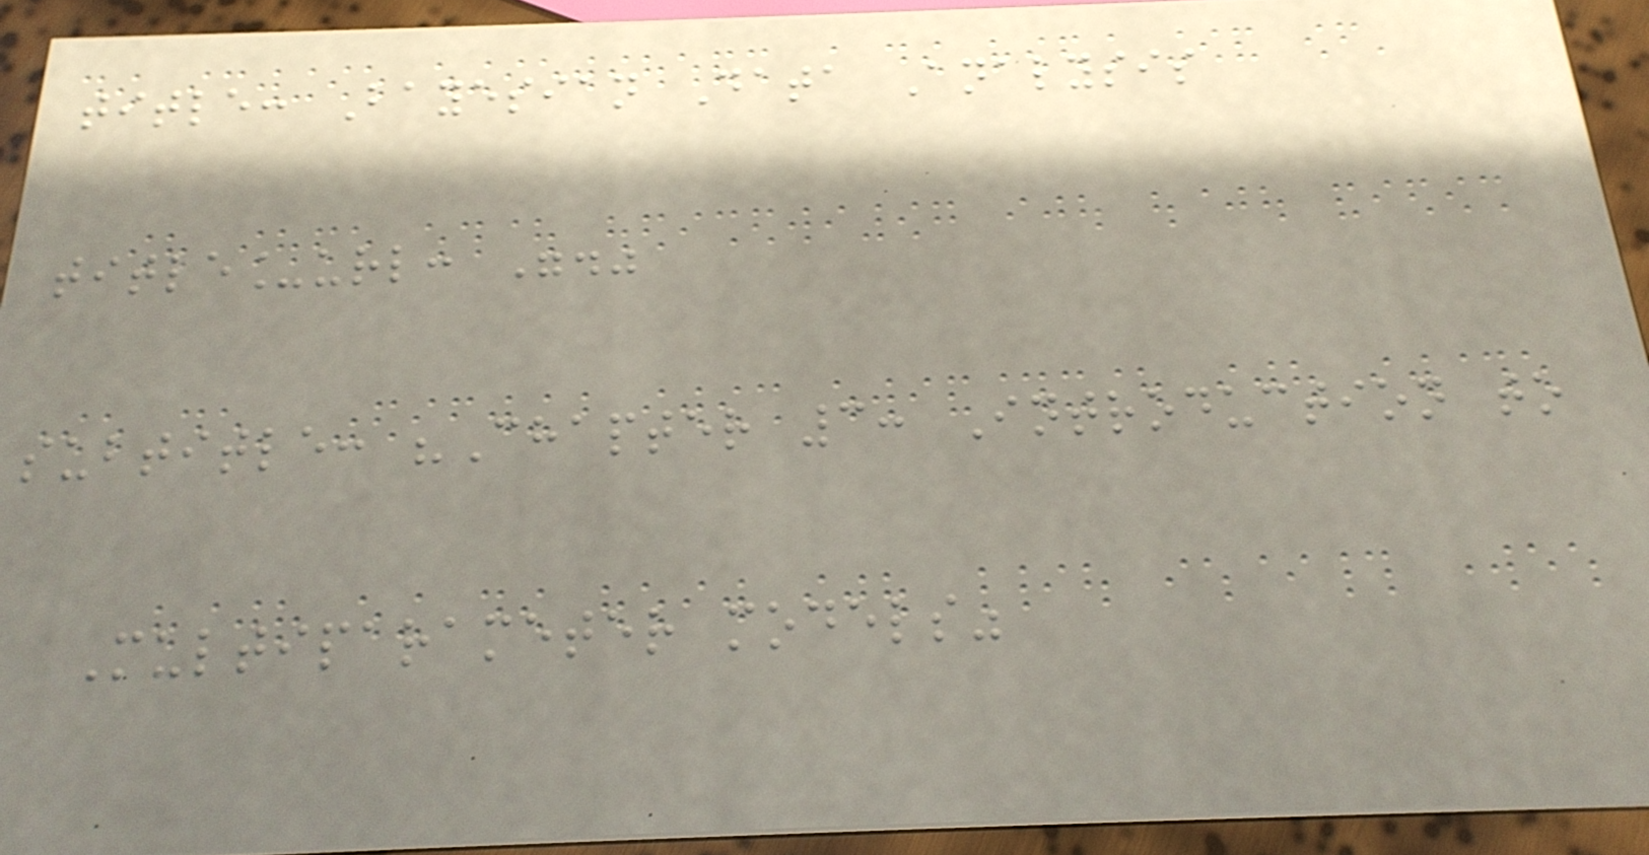title: Bayesian Data Analysis
title_url: "."
subtitle: "Chapter 3: Introduction to
Multiparameter models"
